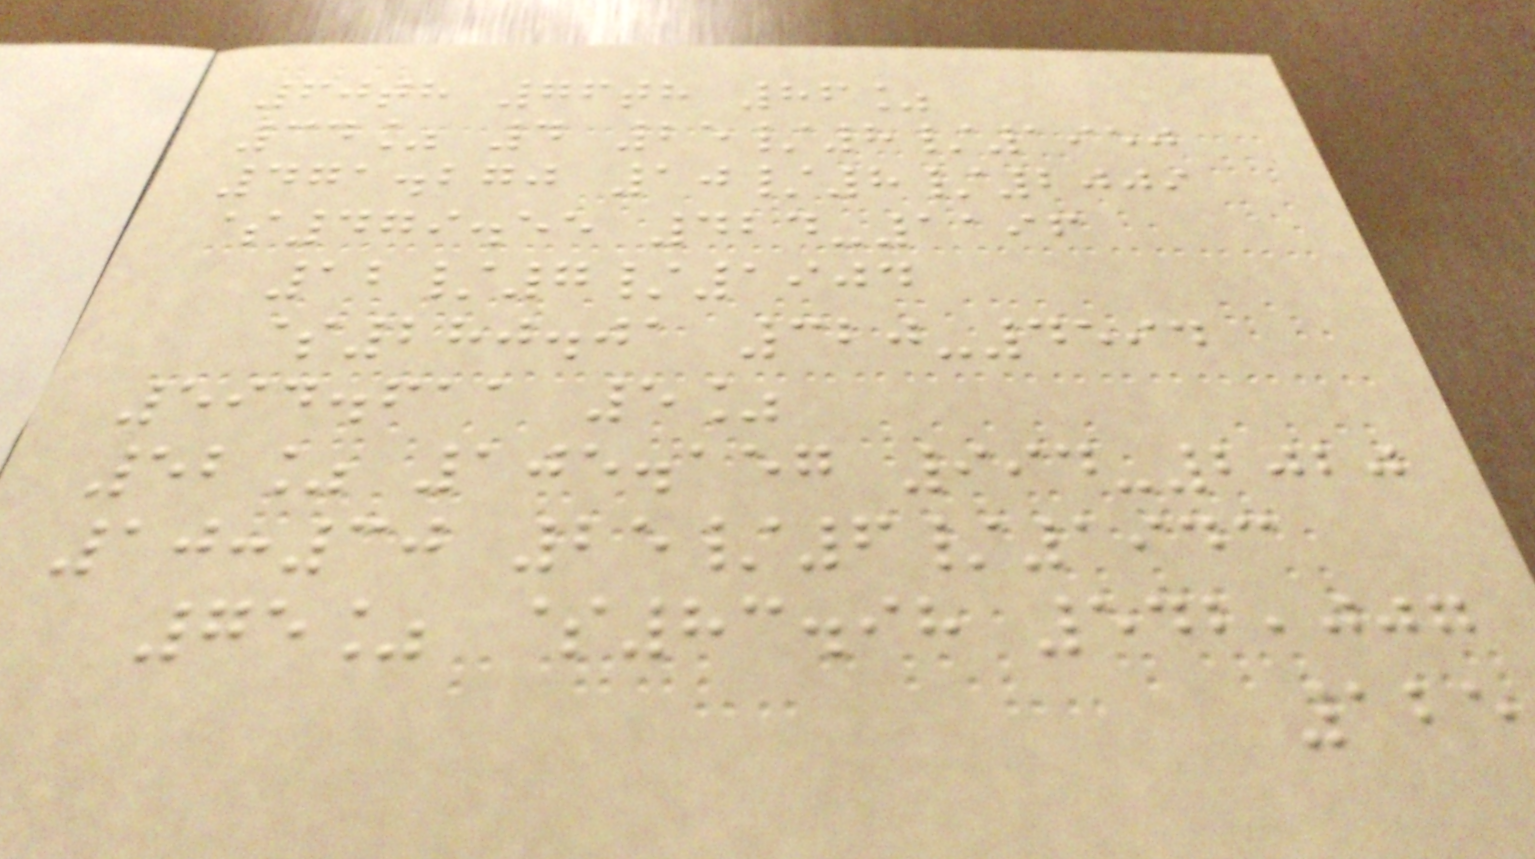60th 76th 86%
34% 4 25/8/1950
471.270 10/8/2009
$479.55 424-1196
12/7/1904
$280.01 320-4594
594.611 5%
52% 105.157 994-2020
10:30 25/6/1943
75% $83.98 542,007
125
